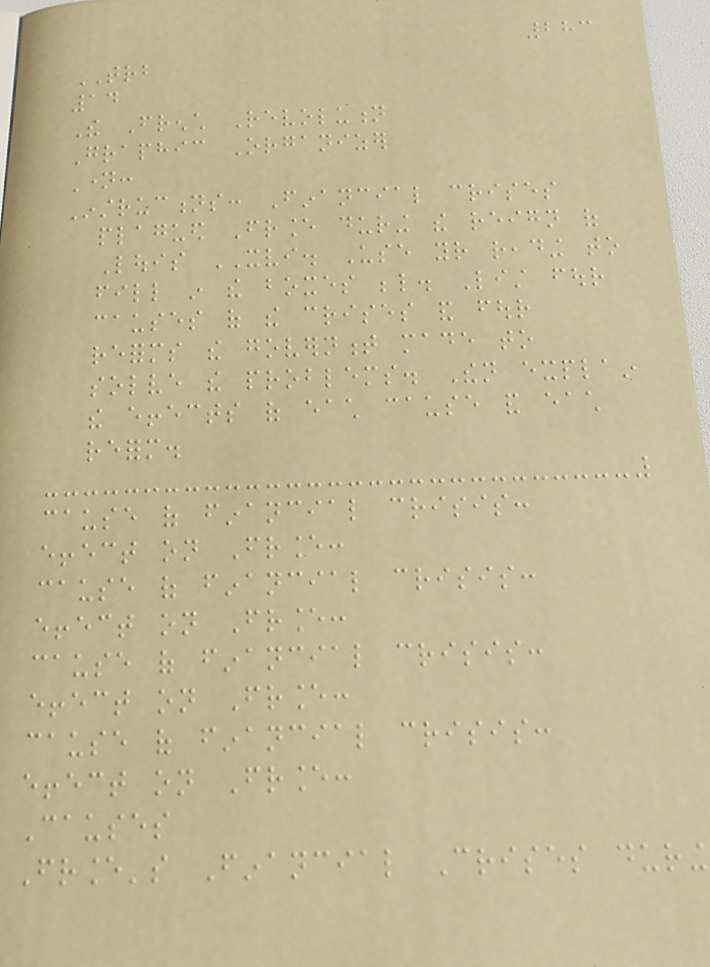283
TRB
14
The French Revolution
Graphic Organizer
Name:
Instructions: Financial crises
plagued France during the reign of
Louis XVI. Use your reading to
fill in the boxes below. List four
causes of the crises and four
reforms the government made to
solve the problems. Then explain
the effects of each cause and each
reform.
cause of financial crisis:
effect on France:
cause of financial crisis:
effect on France:
cause of financial crisis:
effect on France:
cause of financial crisis:
effect on France:
Causes
France's Financial Crises during
